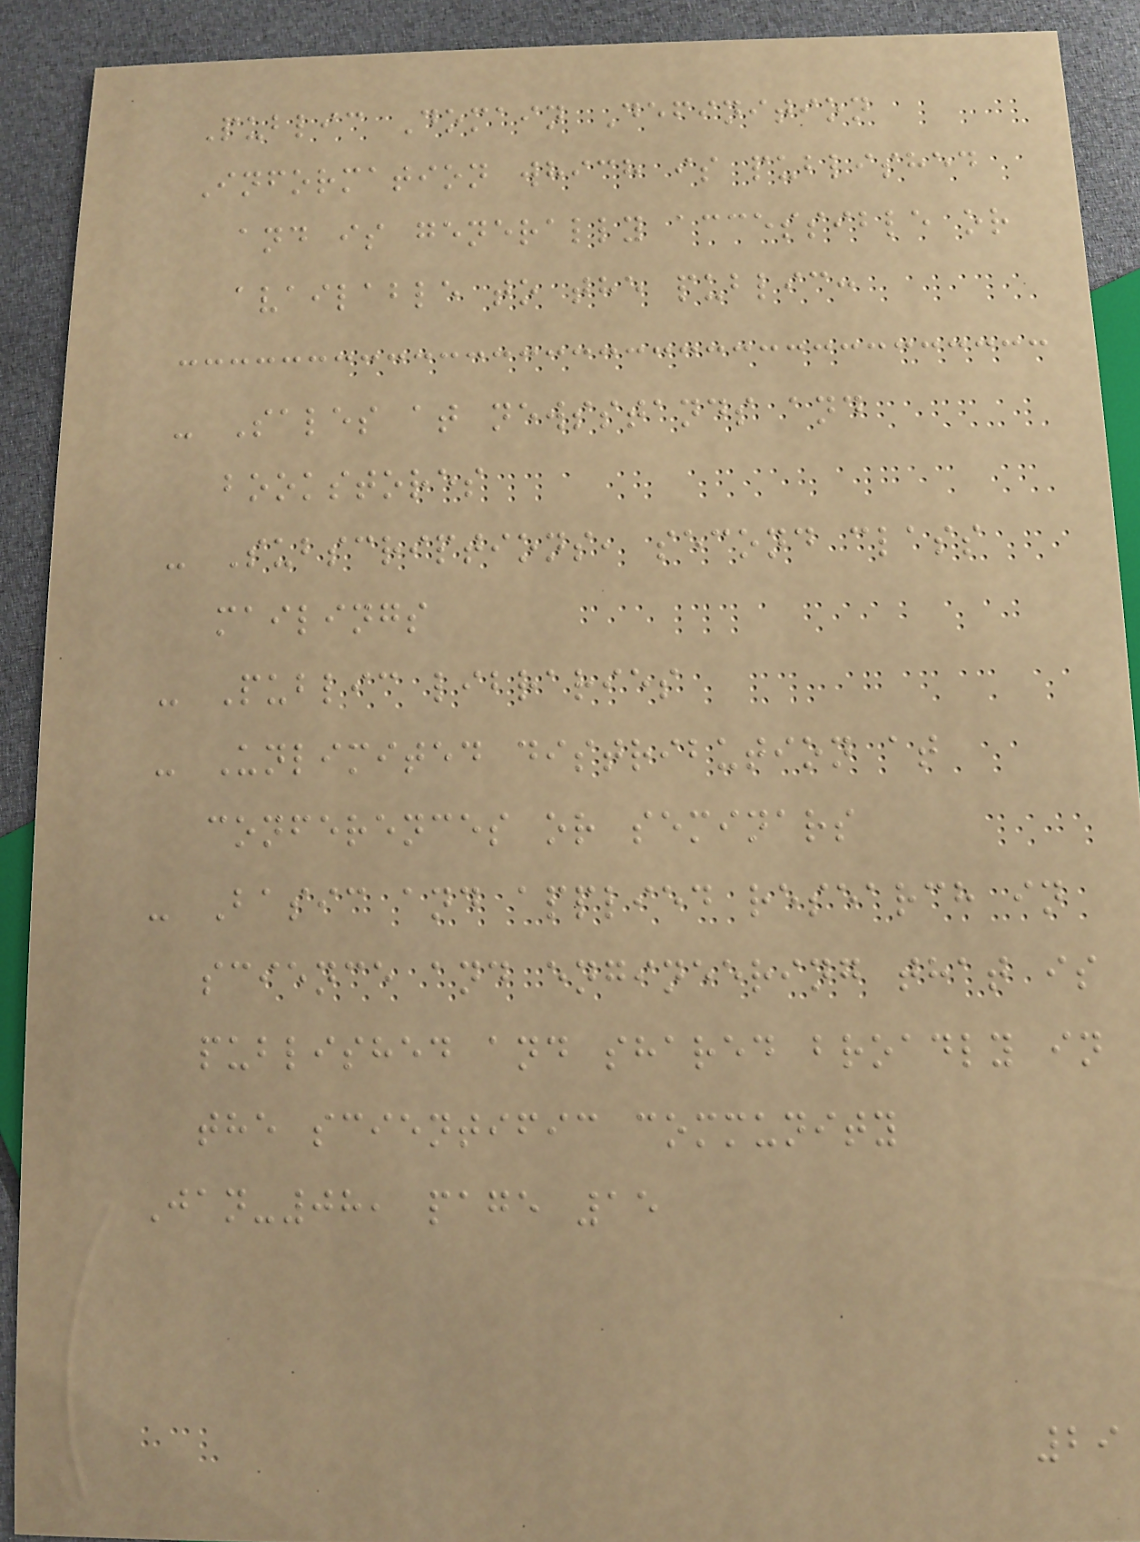Public Domain Definition
Information which is published
and is generally accessible or
available to the public:
- Sales at newsstands and
bookstores
- Subscriptions, second class
mailings
- Public libraries
- Unlimited distribution at
conferences or seminars
- Basic and applied research in
science and engineering that is
published and shared broadly in
the scientific community
Jan-08, page 15
29
